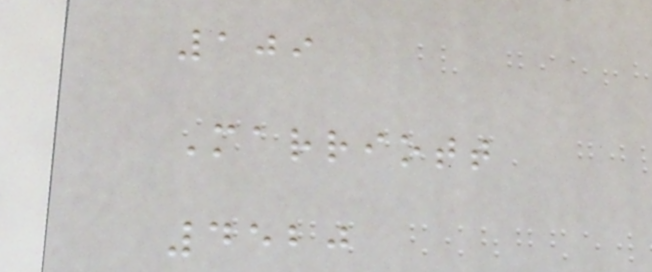109
Marriott
4520
